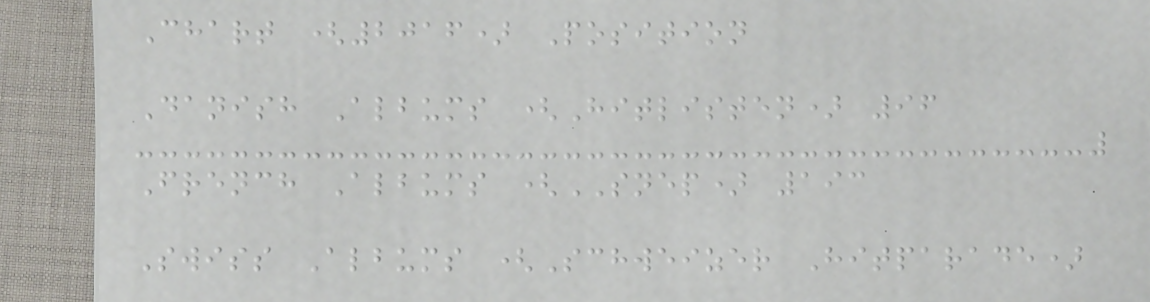Chart (2016) Position
Danish Albums (Hitlisten) 96
French Albums (SNEP) 193
Swiss Albums (Schweizer Hitparade)
